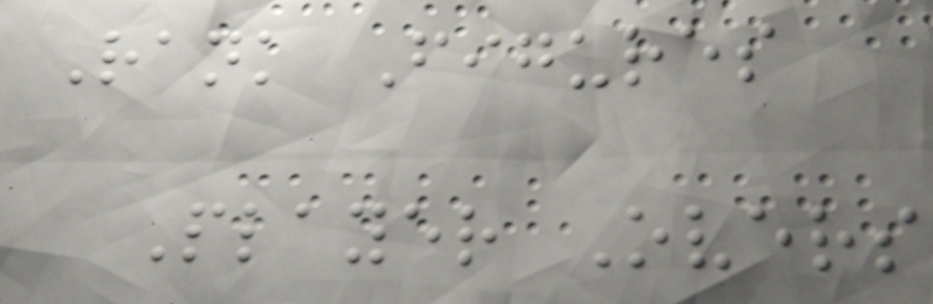Rank Figures
Player Overs
